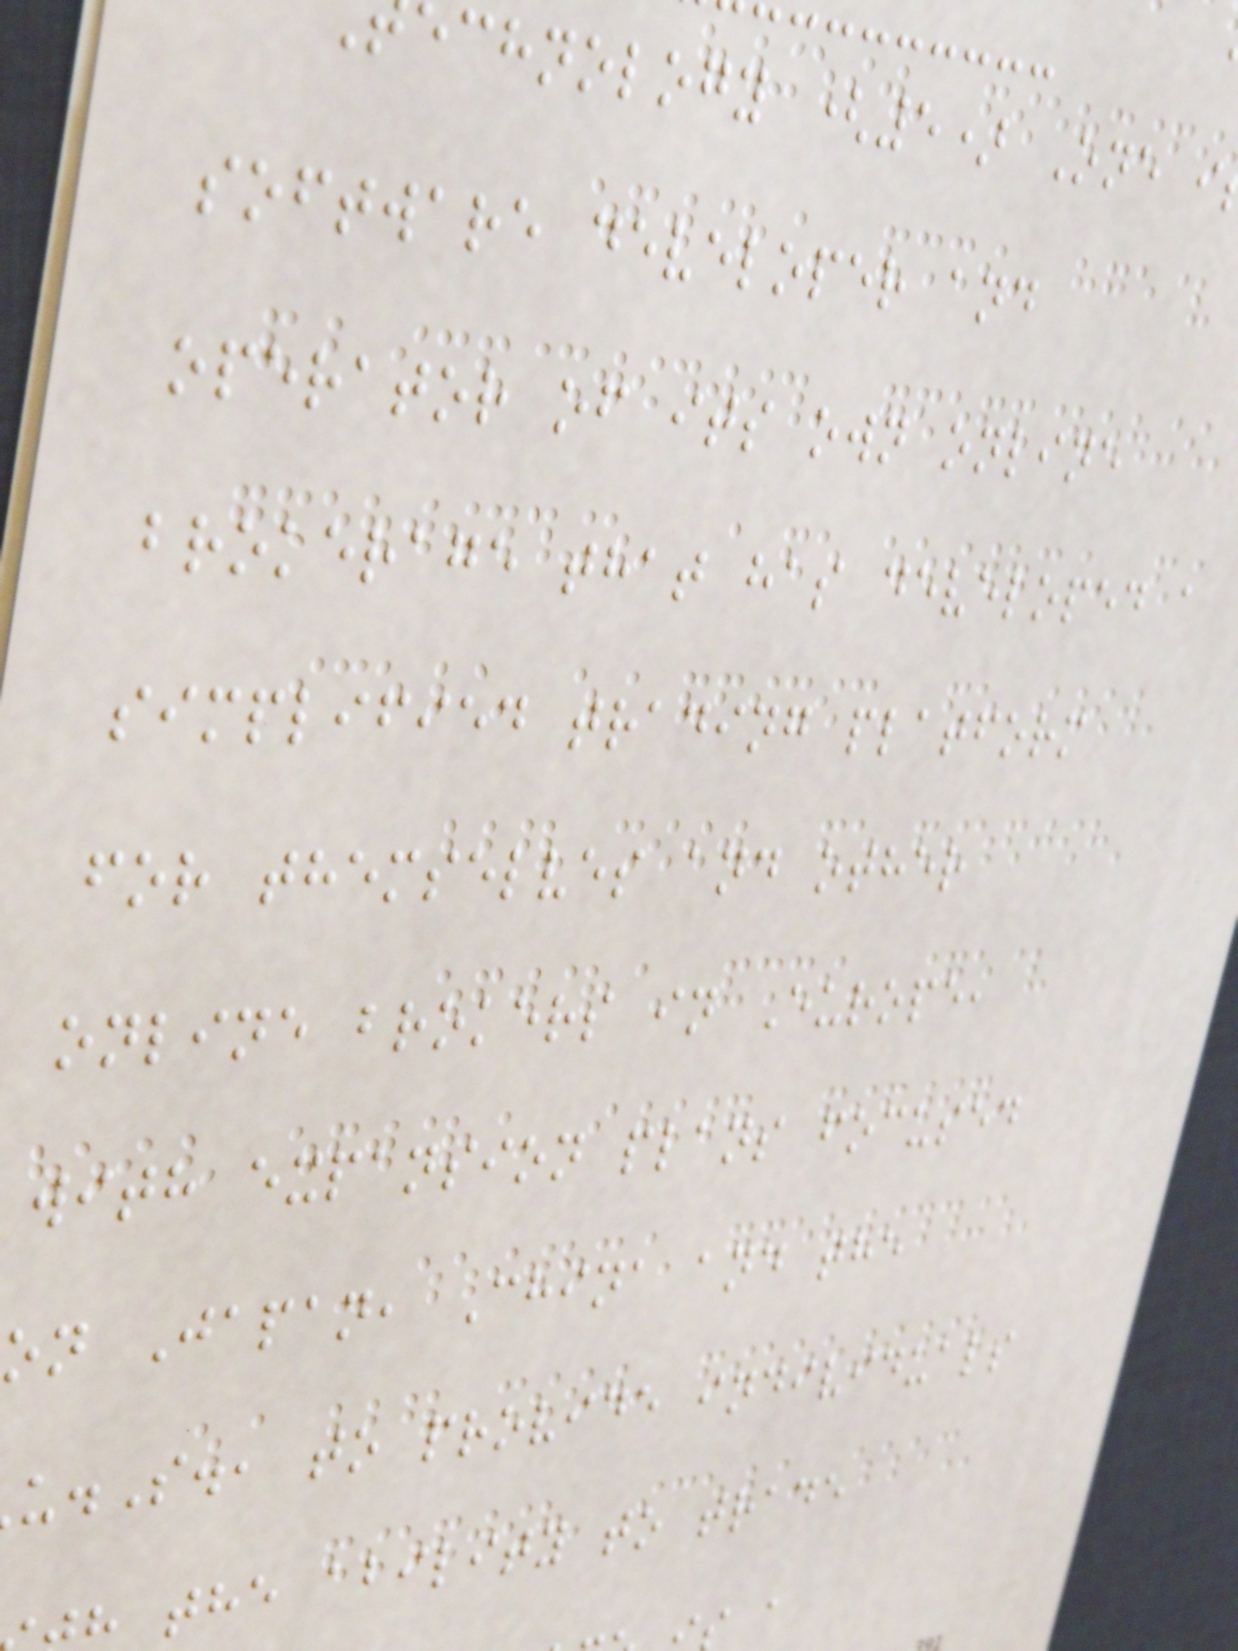echnology (5) One i
software developer and
operator of its own online
brokerage that has developed a
simplified trading platform
for themselves and other
online brokers in Europe,
with expansion plans focused
on Japan, China and the
.S., to provide individuals
the ability to trade
